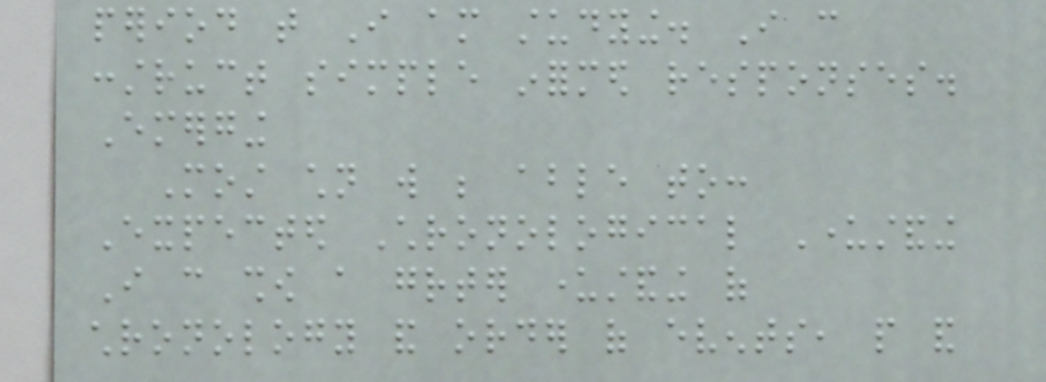period that I am studying. I can
construct simple informed responses.
Emerging
Most children will be able to:
Expected Chronological Understanding
I can show a greater understanding of
chronology and order of events, people and
